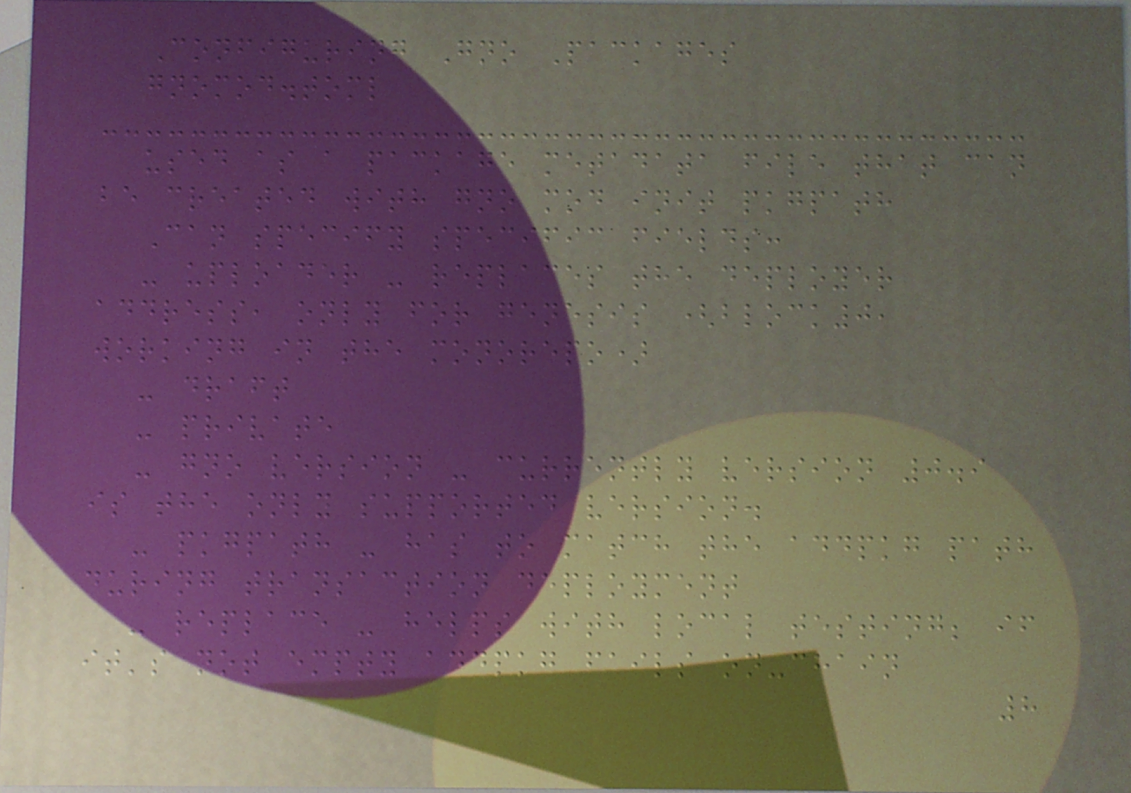Configuring Gno Packages
gnomod.toml
used as a package metadata file that can
be created with gno mod init pkgpath
Can specify specific fields:
- uploader - replaces the deployer
address, only for genesis (block0,
working in the monorepo)
- draft
- private
- gno version - currently version 0.9
is the only supported version.
- pkgpath - has to match the addpkg path
during transaction deployment
- replace - helps with local testing; if
it's not empty addpkg fails on-chain
8
